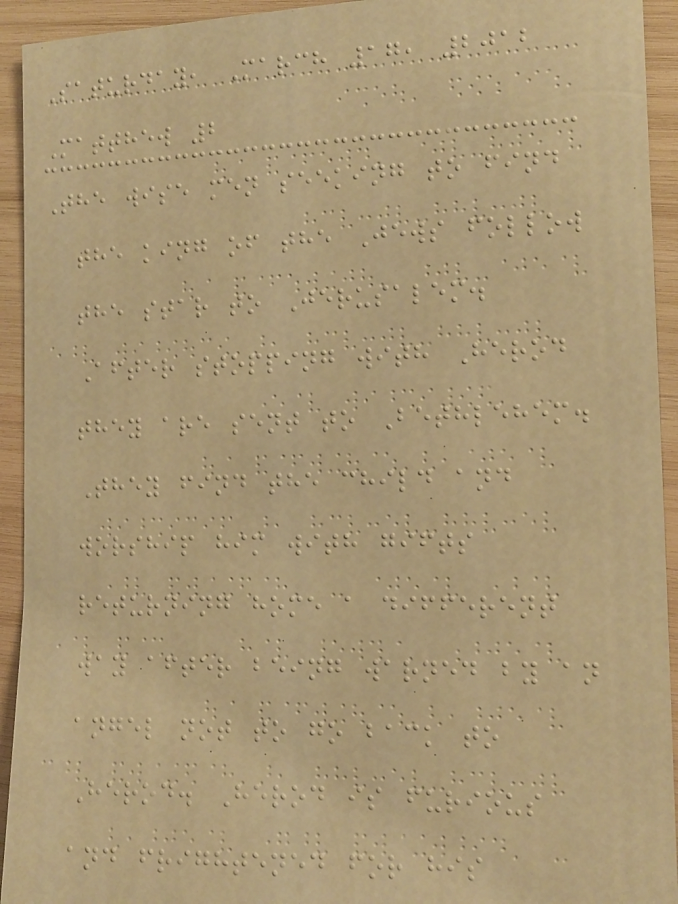Saturday, March 17, 2012
Matthew 2
The wise men seeking to find
the king of the Jews follow
the star to Jerusalem.
After stopping with Herod
they are sent to Bethlehem.
They find the child and
worship him with gifts
returning home a different
way after being warned by an
angel not to go back to
Herod. Herod is furious
and frightened for his
